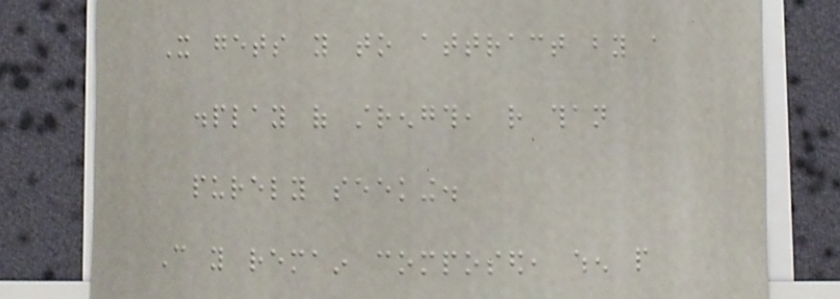It gets you to attract by a
display of strength, rather than
purely seeking.
Can you remain composed, when people
